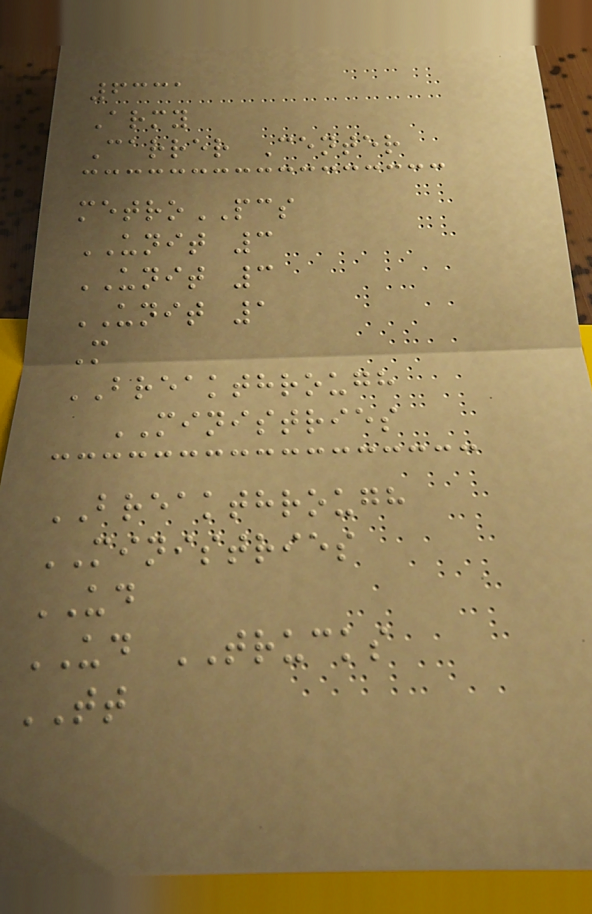6331
Army
Carrer Center
metroPCS
UNIT 3
UNIT 3
UNIT 1
M
BREAKTHROUGH
MINISTRIES
BREAKTHROUGH
MINISTRIES
UD
UD TRUCKS
TT
